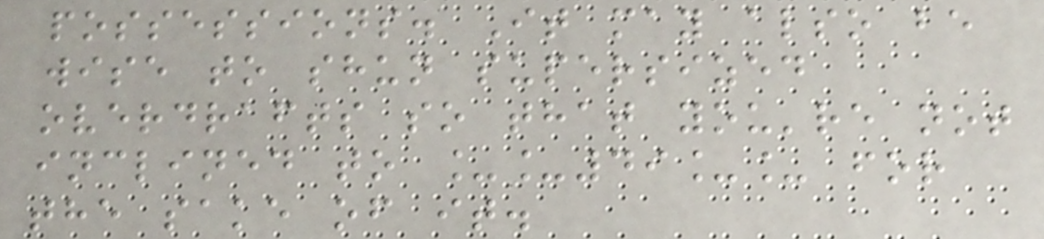possessions. It may also be
wise to shun supersized
overdrafts so that you're not
inclined to __49__ for
the sake of it.
